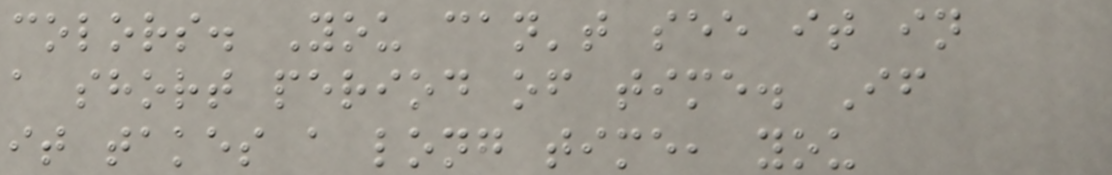colors. You can't see it in
a short period of time. If
it takes a long time, you
